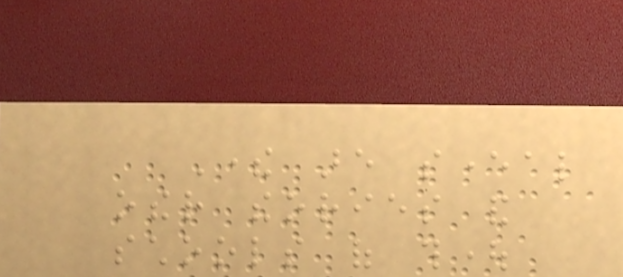There are several
other theories and
schools of thought
